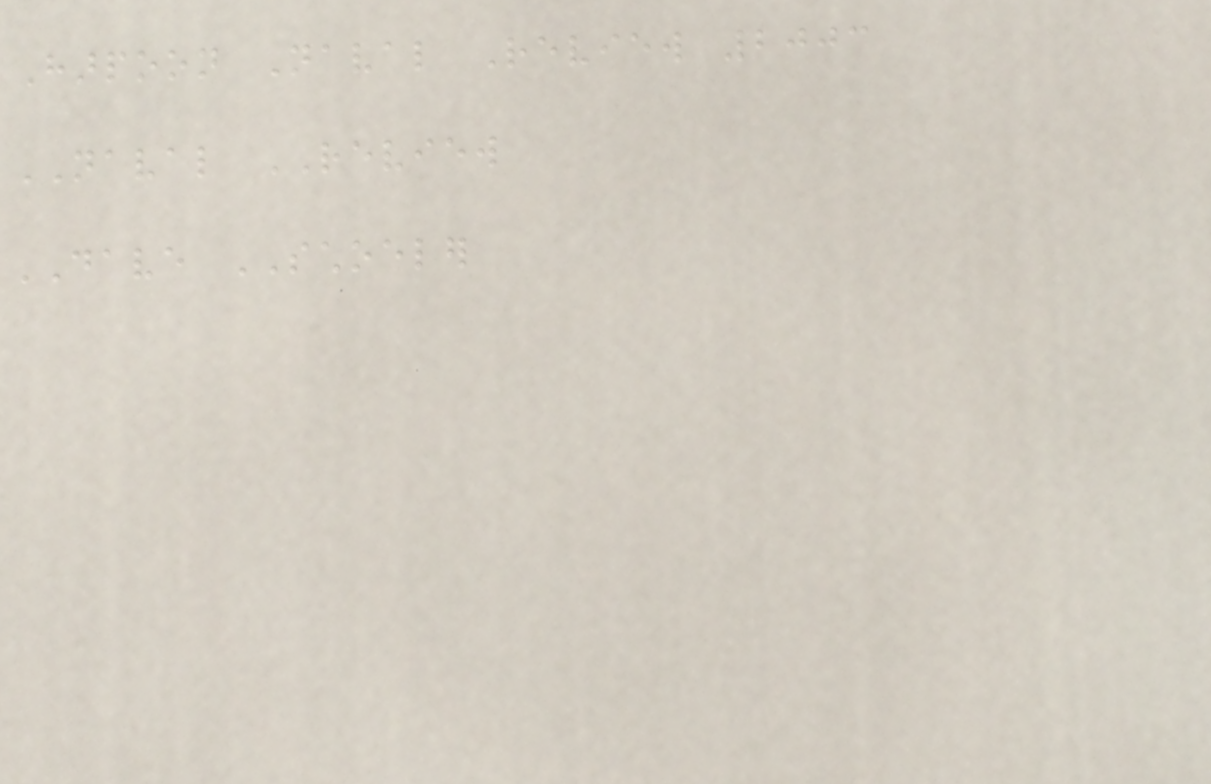Harpoon Naval Review 2003
NAVAL REVIEW
DAVE SCHOELER
